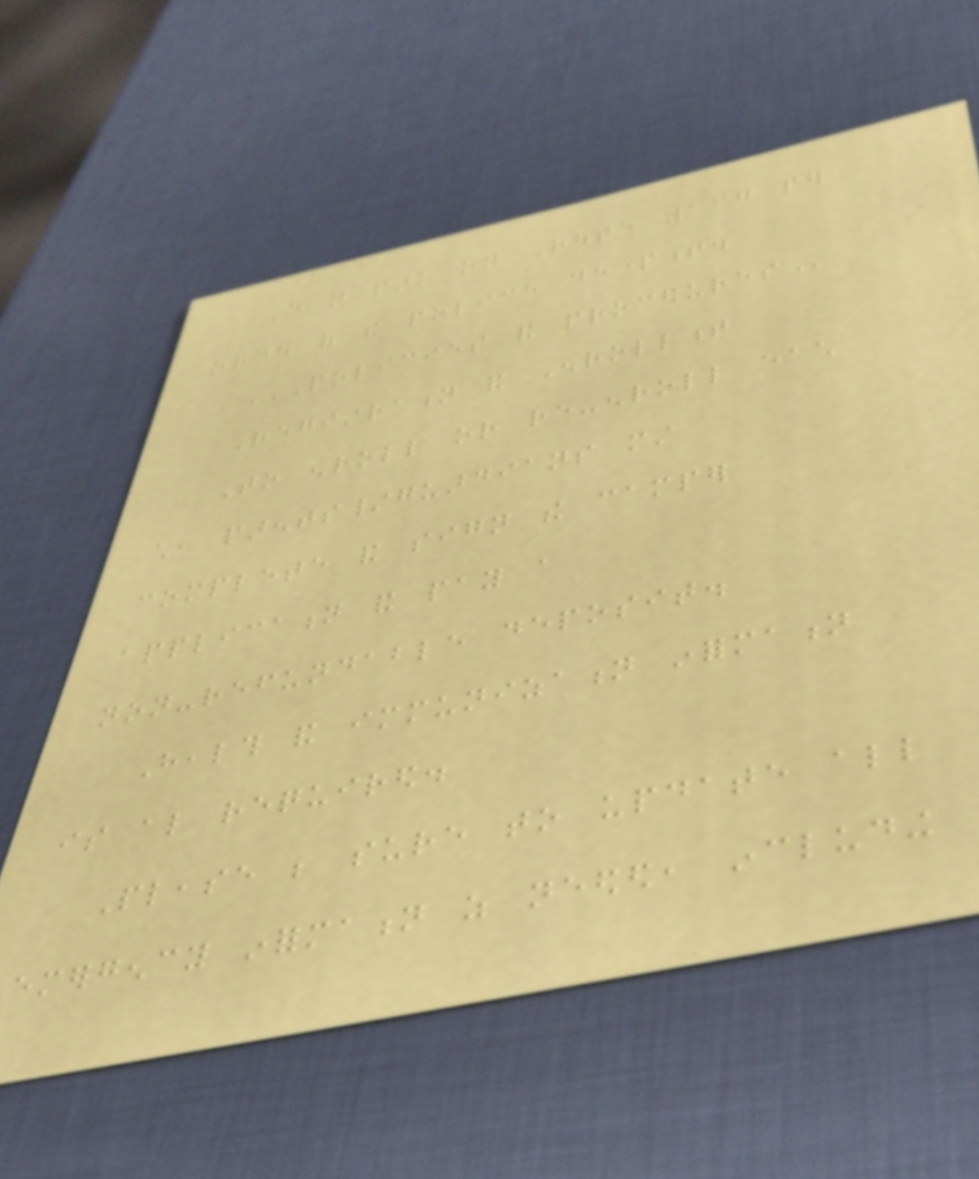Do not park on Route 137 per
order of the police department.
POLICIES AND PROCEDURES
Registration and Enrollment
To enroll or re-enroll each
child, parents/guardians must
complete and sign the camper
application and pay a
non-refundable deposit.
Health and immunization information
is also required.
Please be sure to update all
emergency information as needed, including
